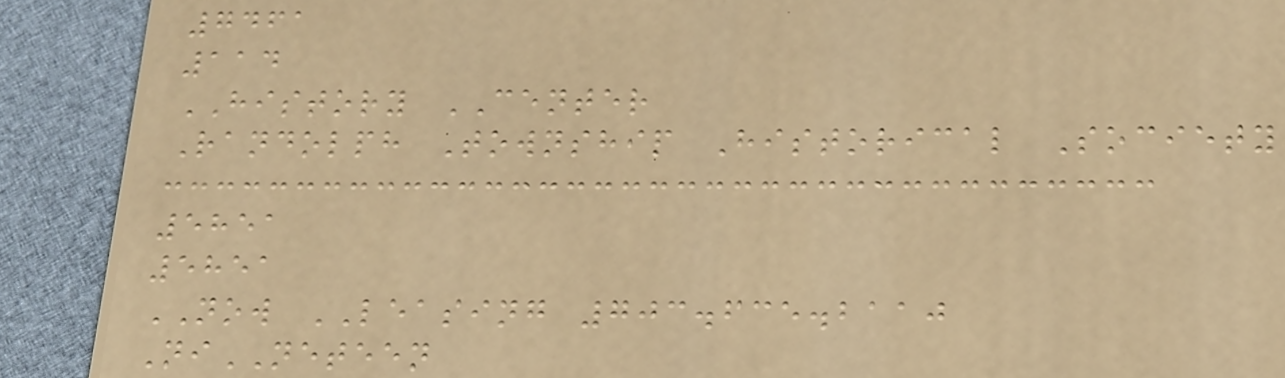7461
114
HISTORY CENTER
Randolph Township Historical Society
5851
5851
NOW LEASING 703.635.2110
NiNETEEN
